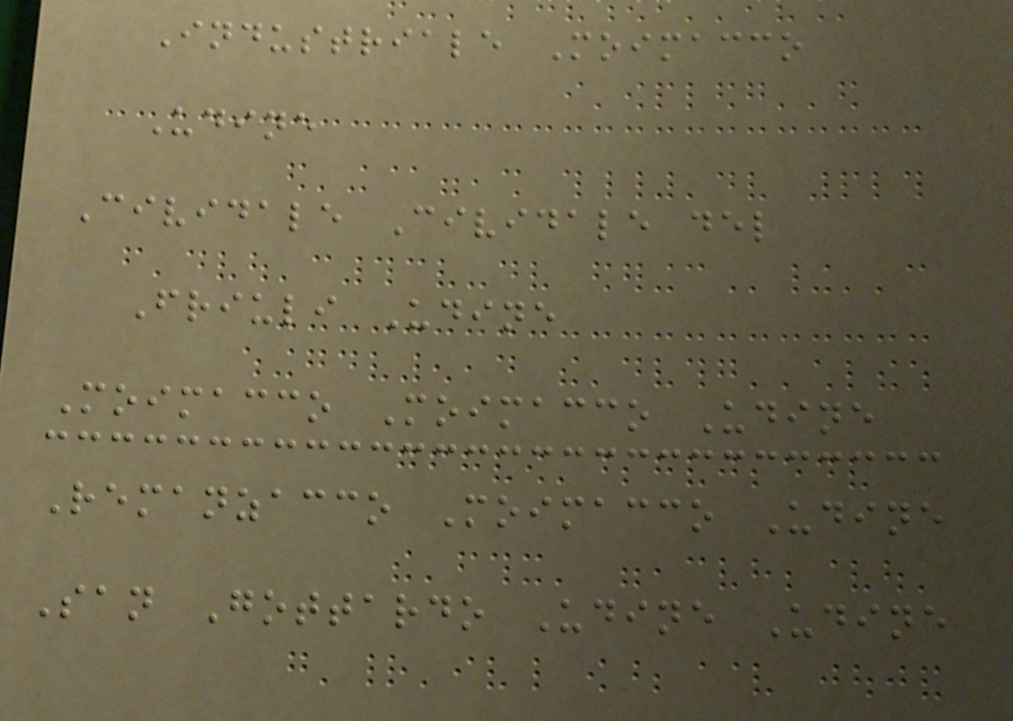Industriale Moimacco
Udine
Cividale Cividale del
Friuli Udine
Moimacco Moimacco Udine
Remanzacco Moimacco Udine
San Gottardo Udine Udine
